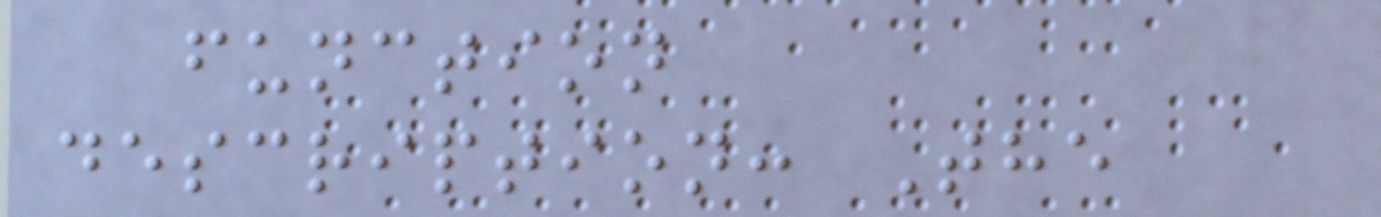function
description: The
